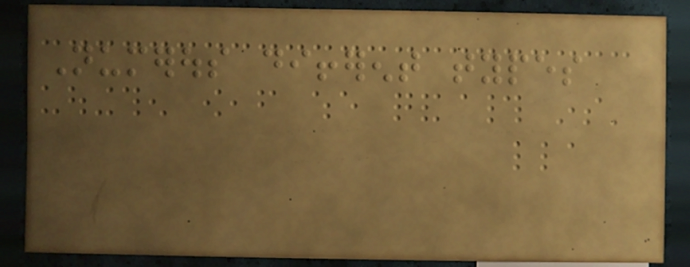Numerous different types
